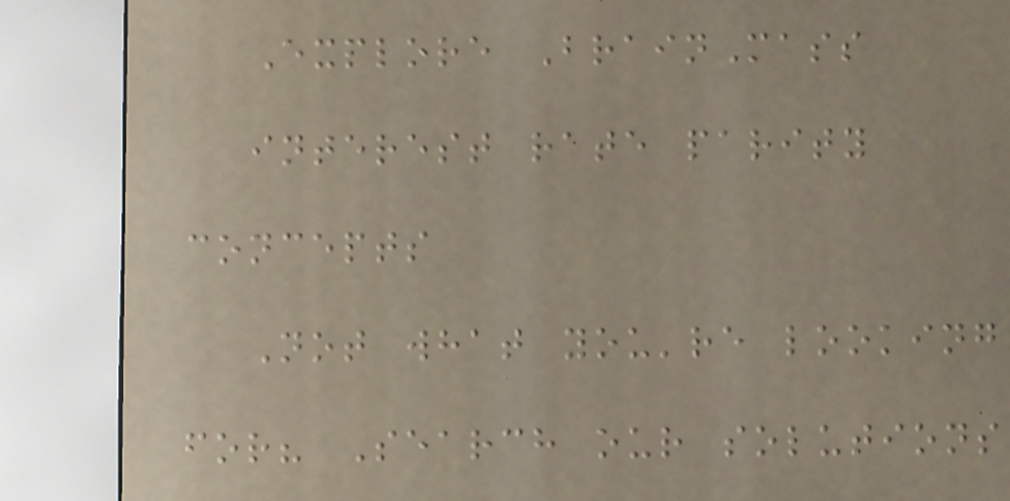Explore BrainMass
interest rate parity
concepts
Not what you're looking
for? Search our solutions
